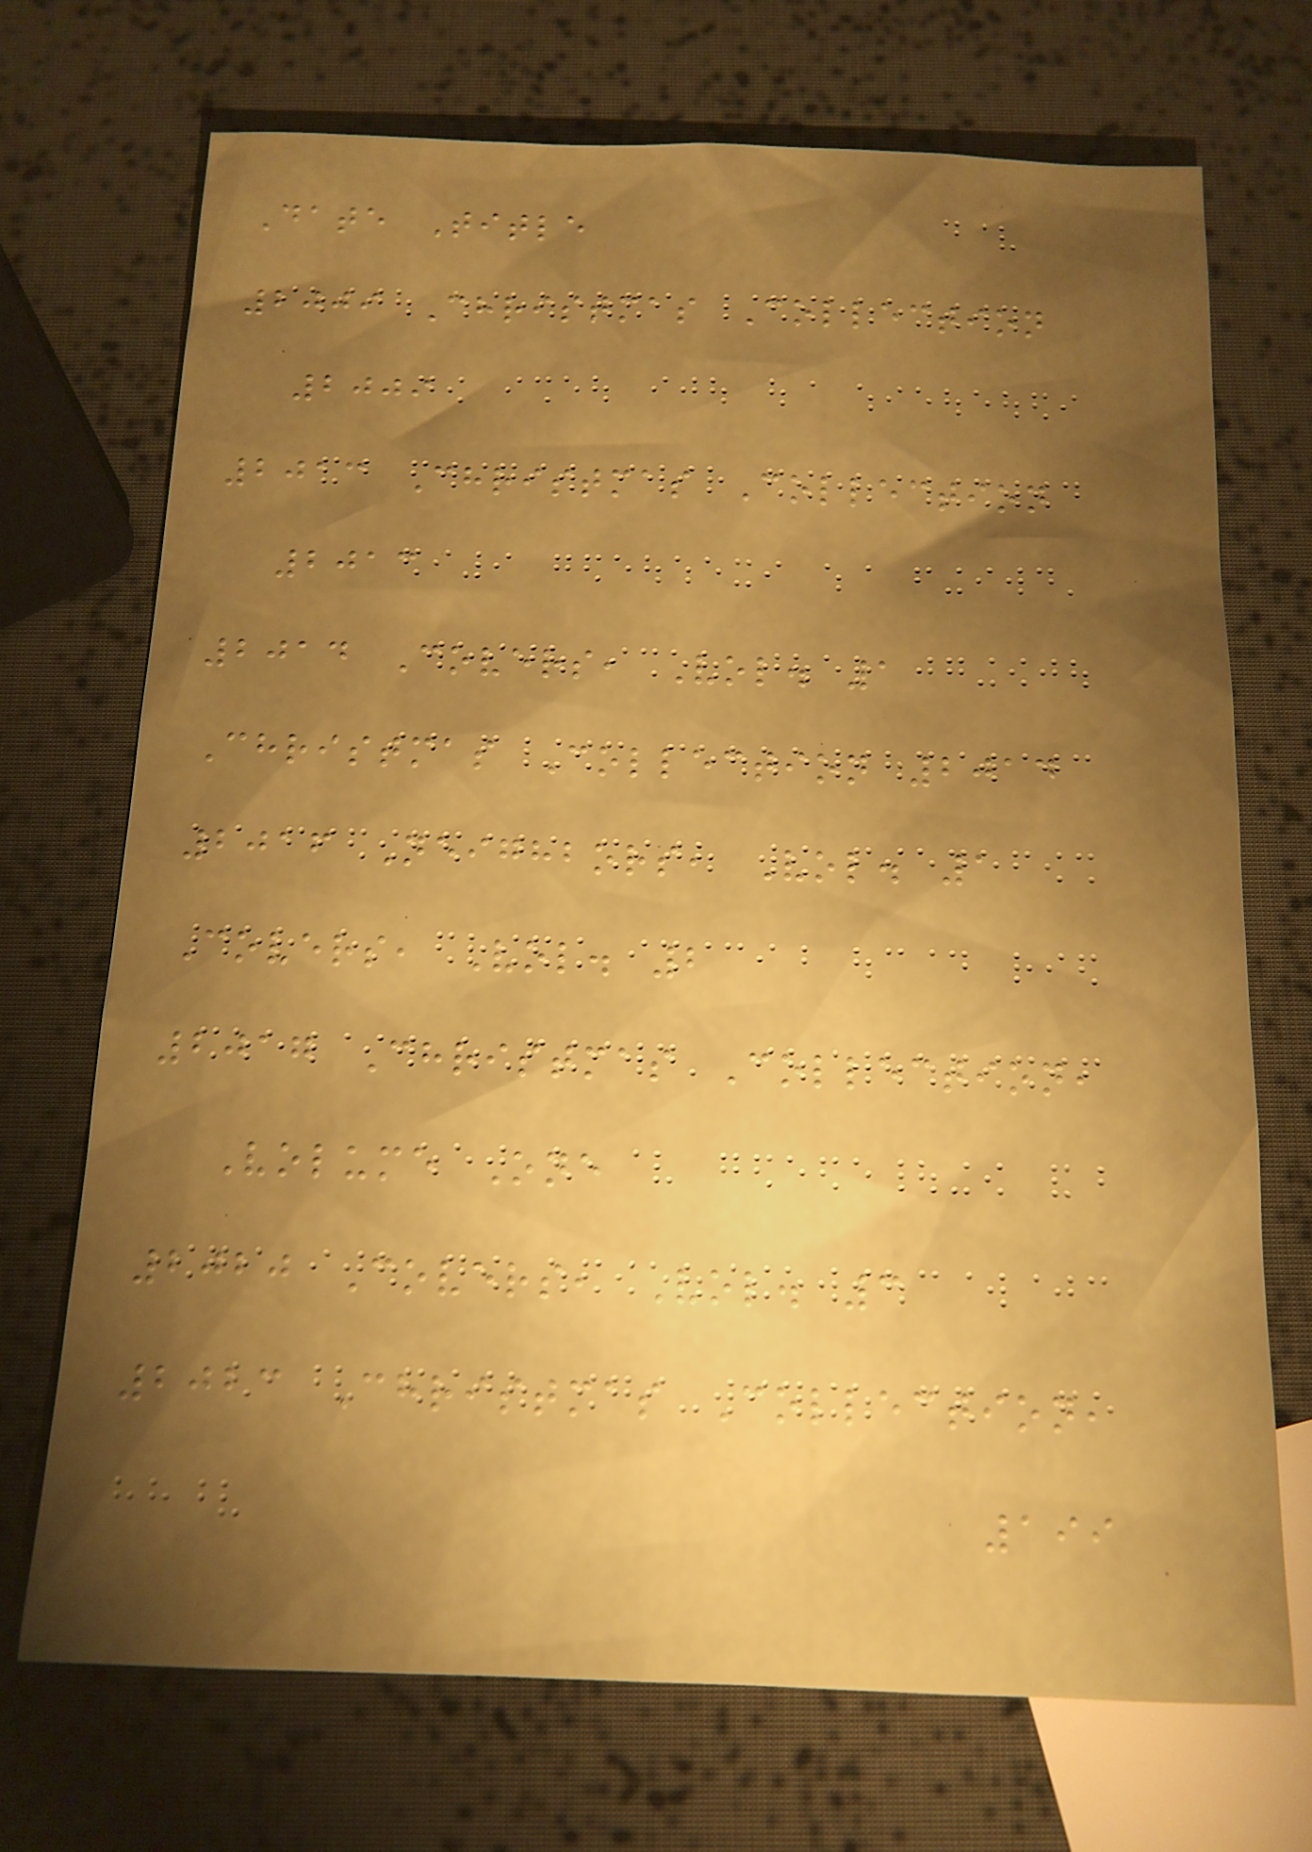Date Title
2009 Christmas Collection
2009
2013 Christmas Collection
2013
2014 Covers, Vol. 1
Christmas Collection 2014
2016 Neighbors, Vol. 1
Covers, Vol. 2
2017 Christmas Collection,
Volume One
2020 Covers, Vol. 3
2023 Christmas Collection,
199
